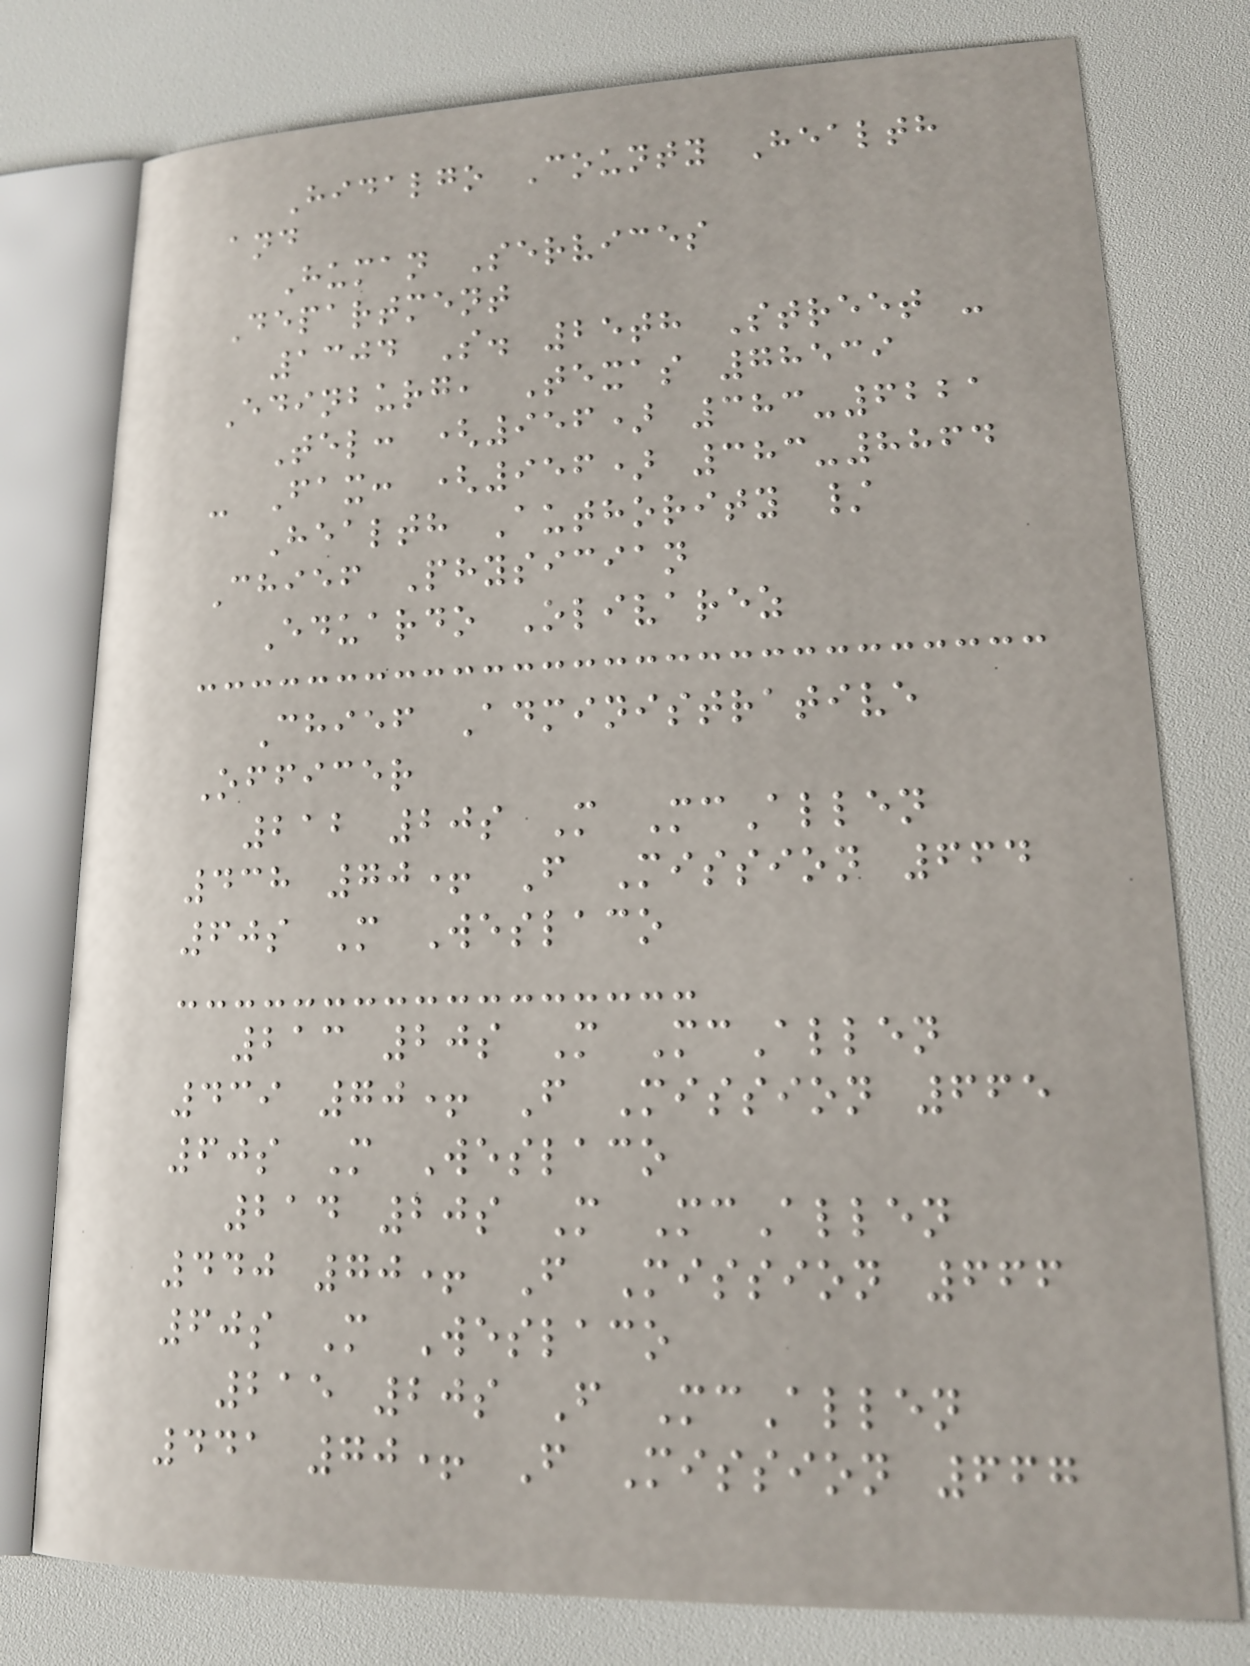Hidalgo County Health
and
Human Services
Department
1304 S. 25th Street -
Edinburg, Texas 78539
Tel: (956) 383-6221
- Fax: (956) 383-8864
Health Authority /
Chief Physician
Eduardo Olivarez
Chief Administrative
Officer
212 20s M McAllen
438 70+ F Mission 664
60s M Weslaco
213 20s M McAllen
439 70+ F Mission 665
60s M Weslaco
214 20s M McAllen
440 70+ F Mission 666
60s M Weslaco
215 20s F McAllen
441 70+ F Mission 667
